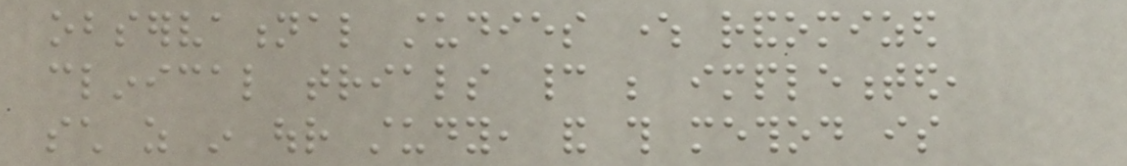observational studies where randomized
clinical trials cannot be implemented,
such as in our study, and this method is
